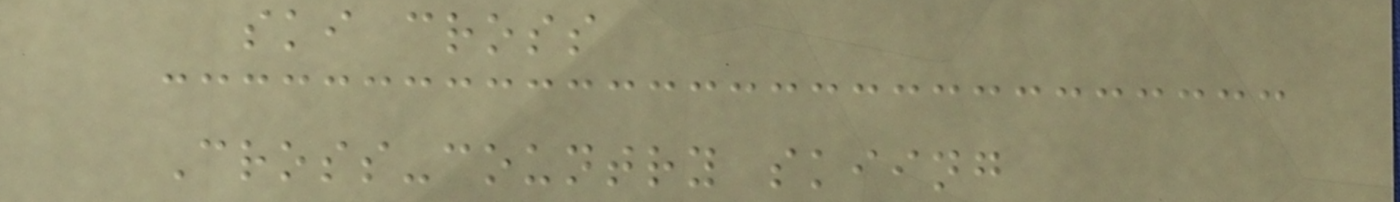ski cross
Cross-country skiing
